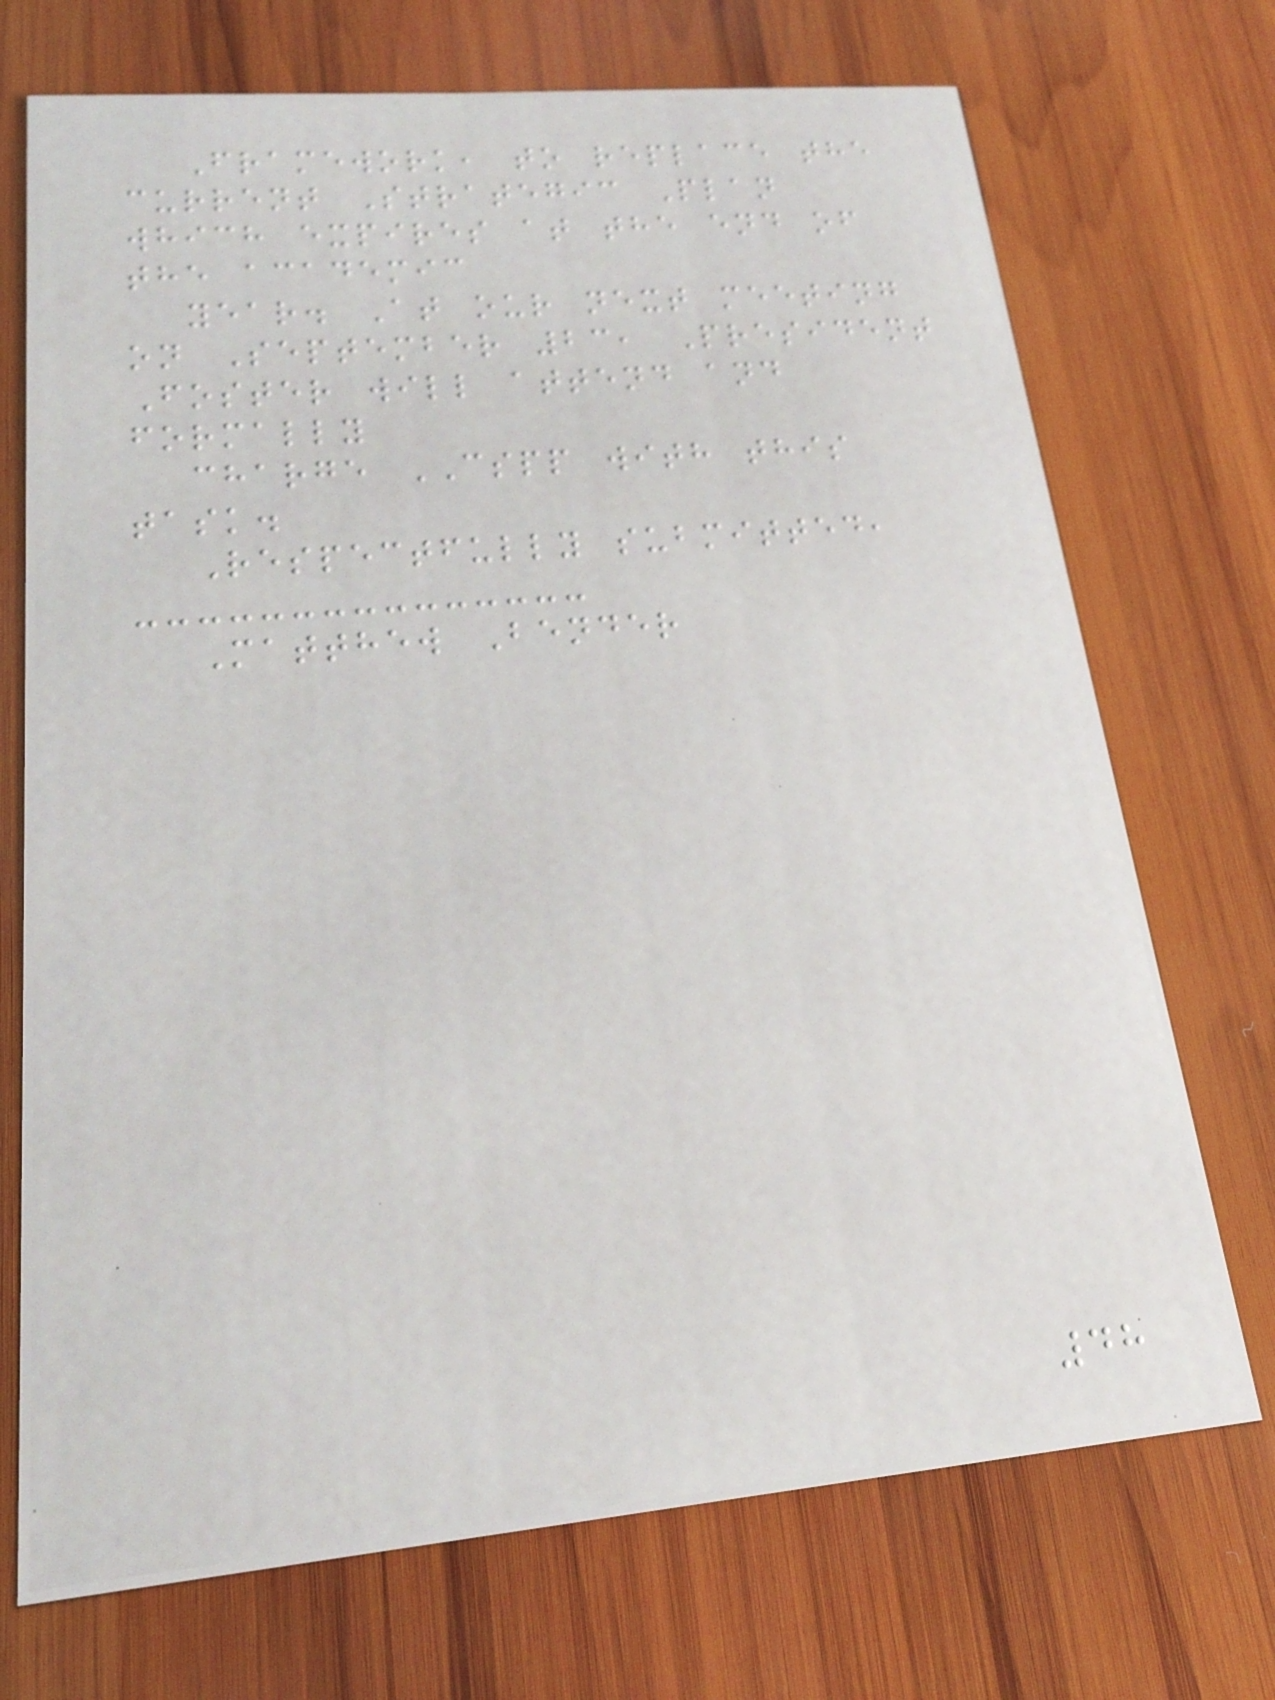Framework, to replace the
current Strategic Plan
which expires at the end of
the academic
year. At our next meeting
on September 23, President
Foster will attend and
formally
charge CSPP with this
task.
Respectfully submitted,
Matthew Bender
48
